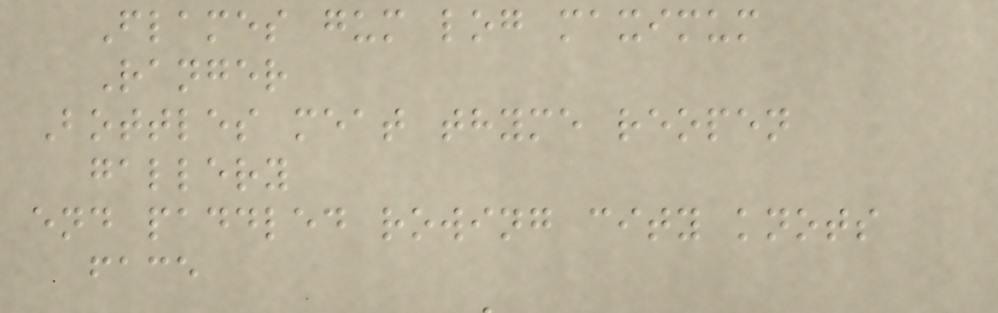Flames gum log maximum
Ranger
Bottles meat thyme reopen
gallery
end paddled rowing city knots
face
